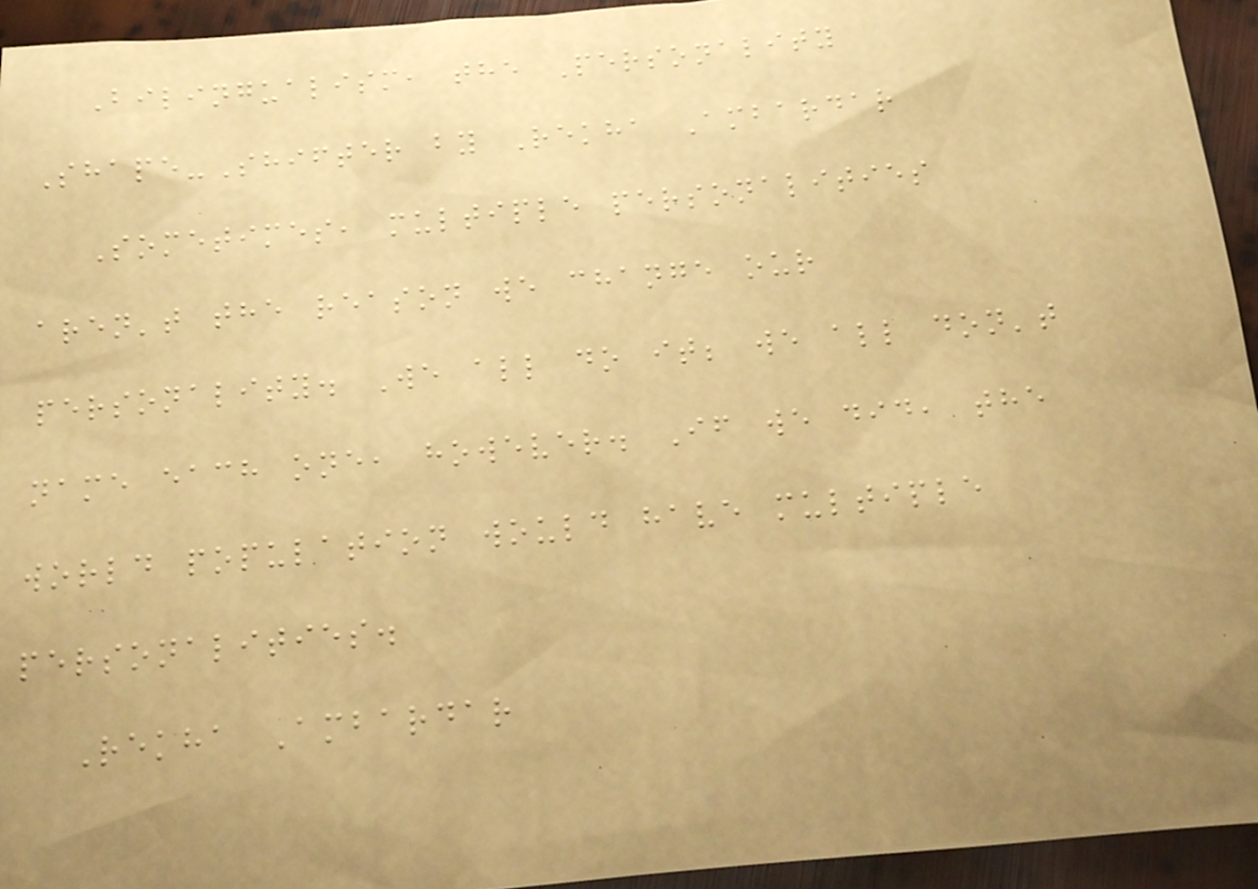Bilingualism, the Personality
Shape-Shifter by Rekha Ambardar
Sometimes, multiple personalities
aren't the reason we change our
personality. We all do it; we all don't
name each one, however. If we did, the
world population would have multiple
personalities.
Rekha Ambardar
